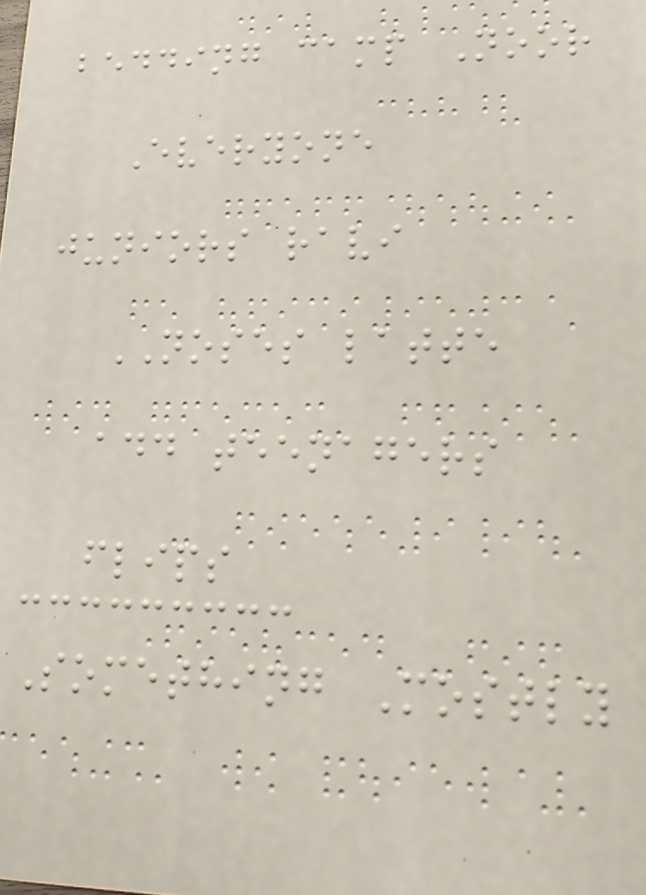bedding camp Noor
Everyone
juniors ravi
NOSES latte
add teenagers
flips
Something Mostly
